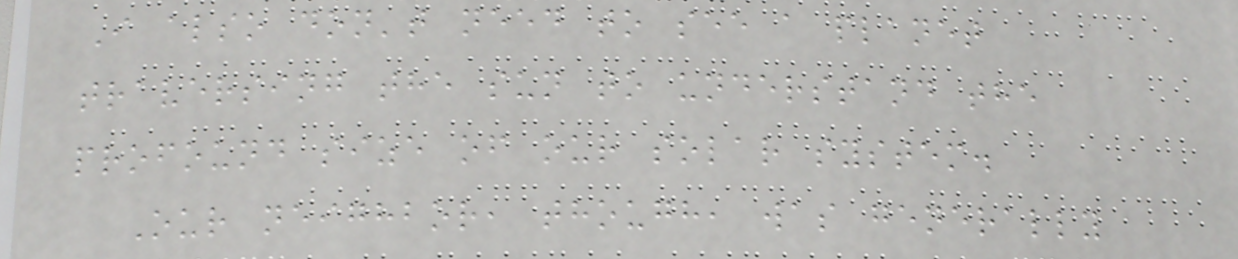I also don't need to see a planet
traversing the sun to understand the
profound size of our solar system.
Our neighbor, though, was generally
